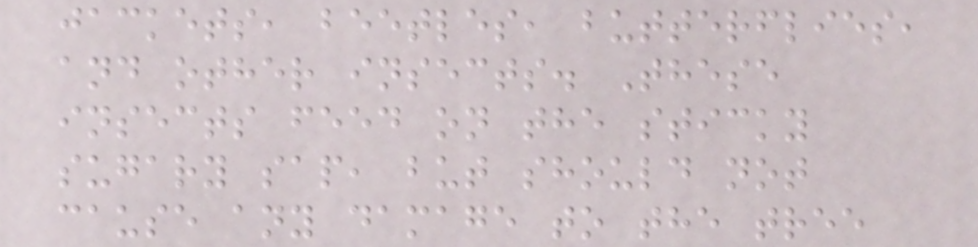jackets, beetles, butterflies,
and other insects. These
insects feed on the sticky
sugary sap, but should not
cause any damage to the tree
